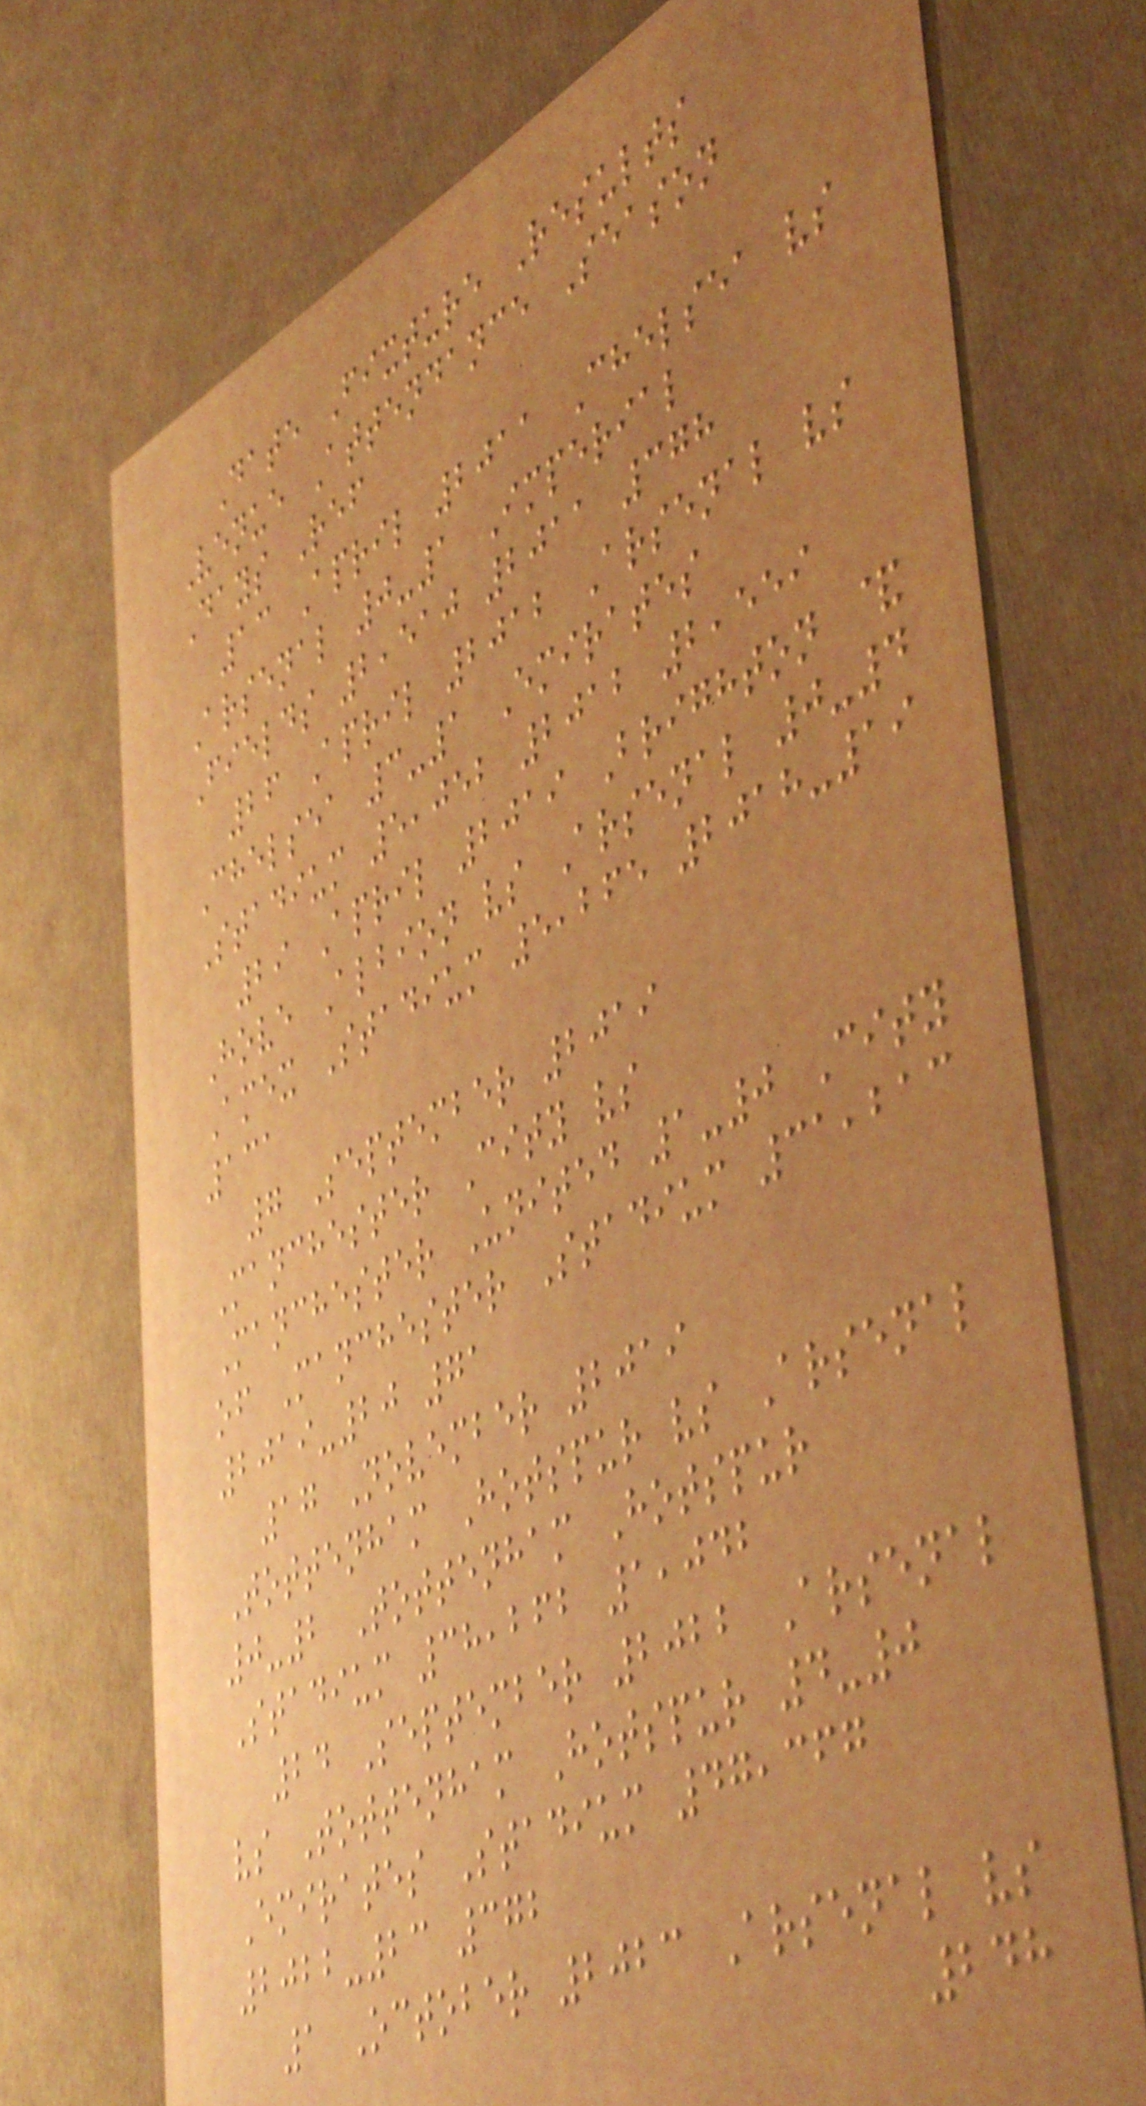Date Fixture Results
Venue Attendance Season
Days Ref
13 April 2011 Chelsea vs
Arsenal 0-1 Imperial
Fields 2,510 2011 378
26 April 2012 Arsenal vs
Chelsea 3-1 Emirates
Stadium 5,052 2012 2,559
29 April 2019 Brighton &
Hove Albion vs Arsenal 0-4
Amex Stadium 5,265 2018-19
131
7 September 2019
Manchester City vs
Manchester United 1-0 City
of Manchester Stadium 31,213
2019-20 71
17 November 2019
Tottenham Hotspur vs Arsenal
0-2 Tottenham Hotspur
Stadium 38,262 1,042
24 September 2022 Arsenal
vs Tottenham Hotspur 4-0
Emirates Stadium 47,367
2022-23 372
1 October 2023 Arsenal vs
248
